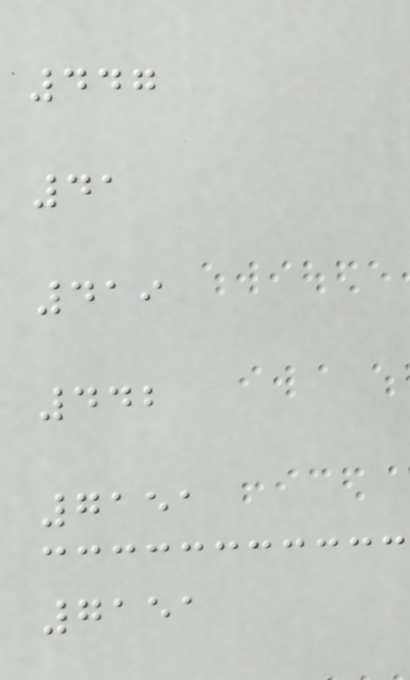447
41
419
442
7151
7151
